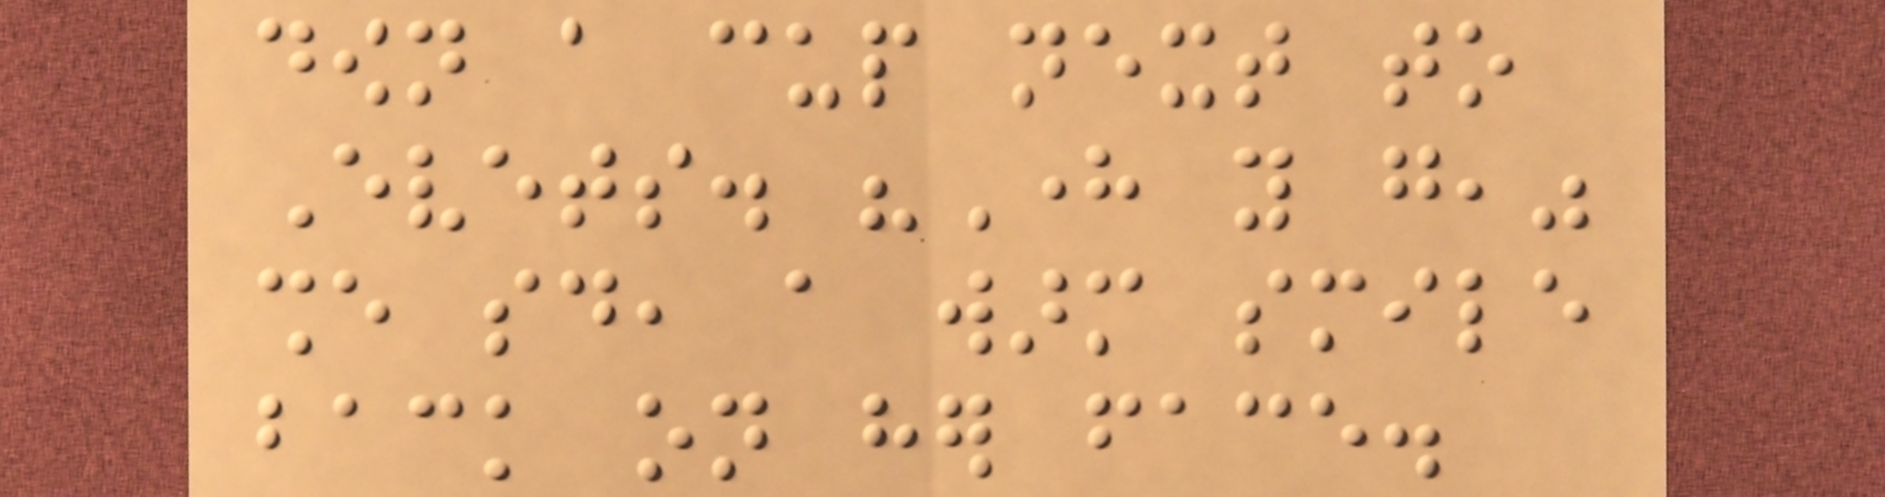down a cup next to
Evets. "Here you go,"
she said, a warm smile
back on her face.
